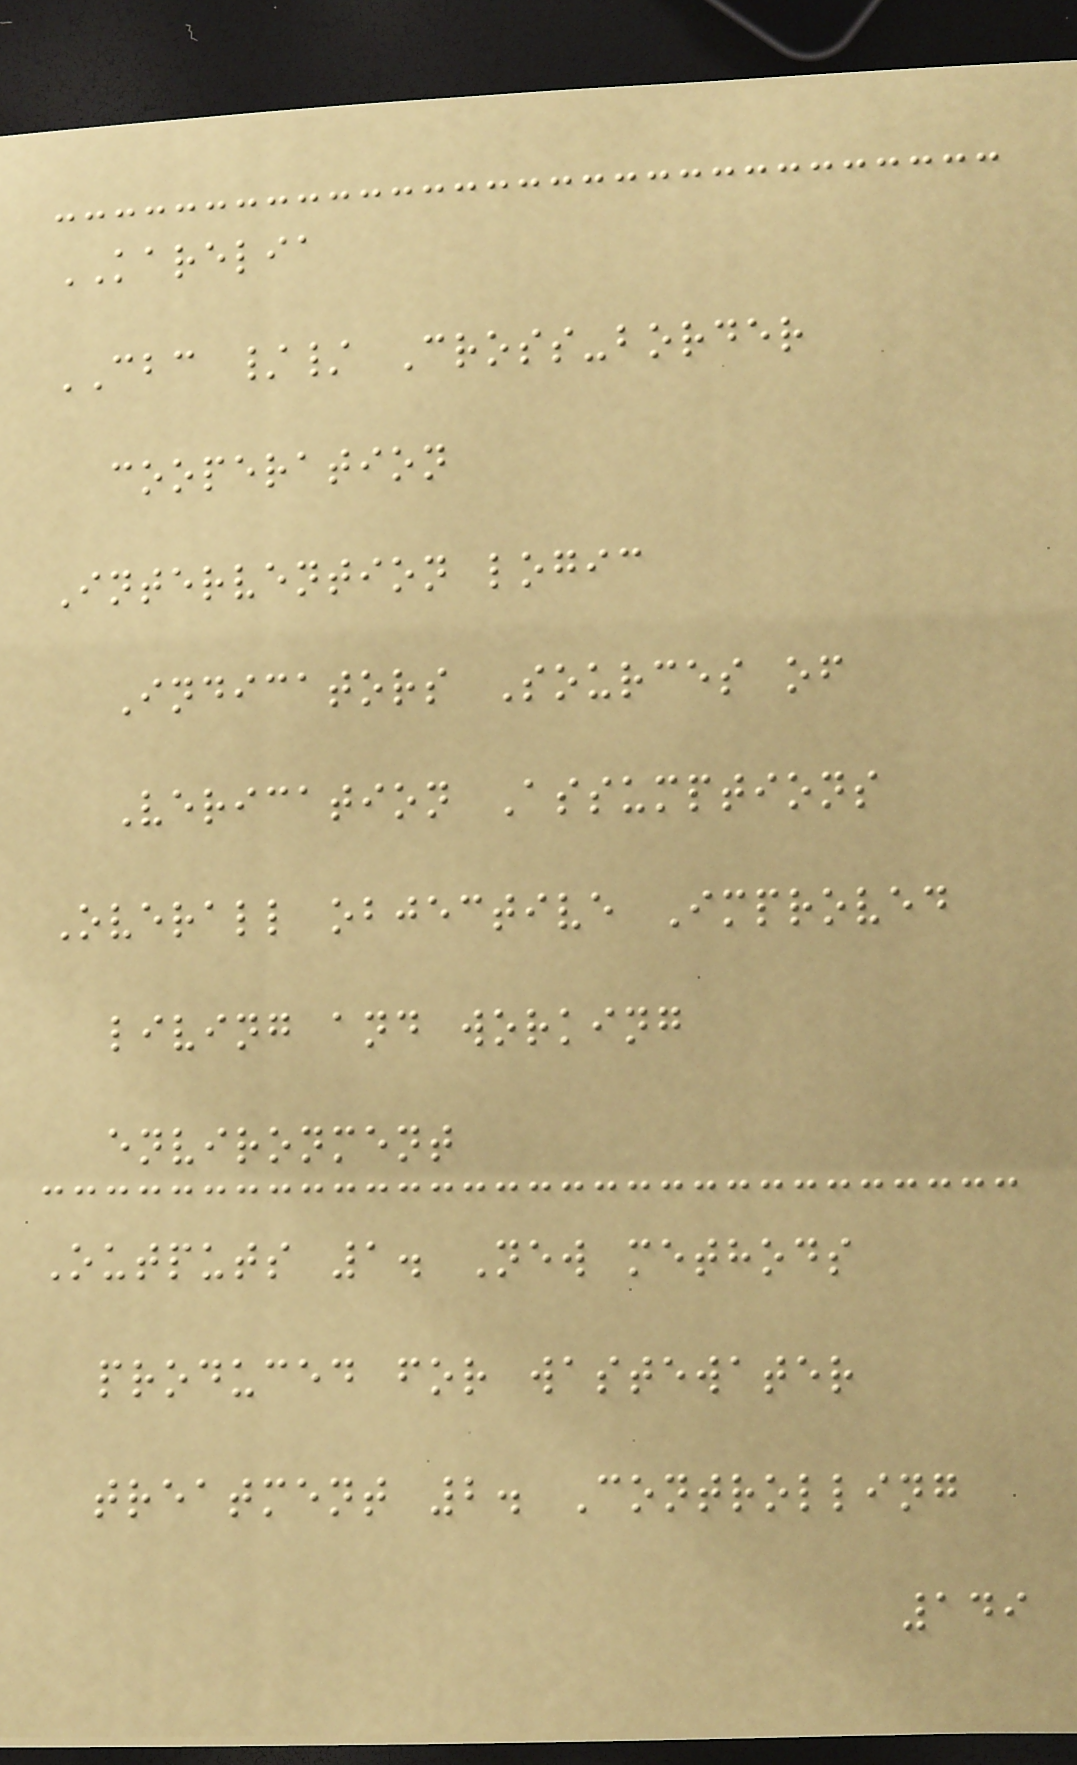KARELIA
CBC // Cross-border
cooperation
Intervention logic
Indicators Sources of
Verication Assumptions
Overall objective Improved
living and working
environment
Outputs 1. New methods
produced for wastewater
treatment 2. Controlling
149
